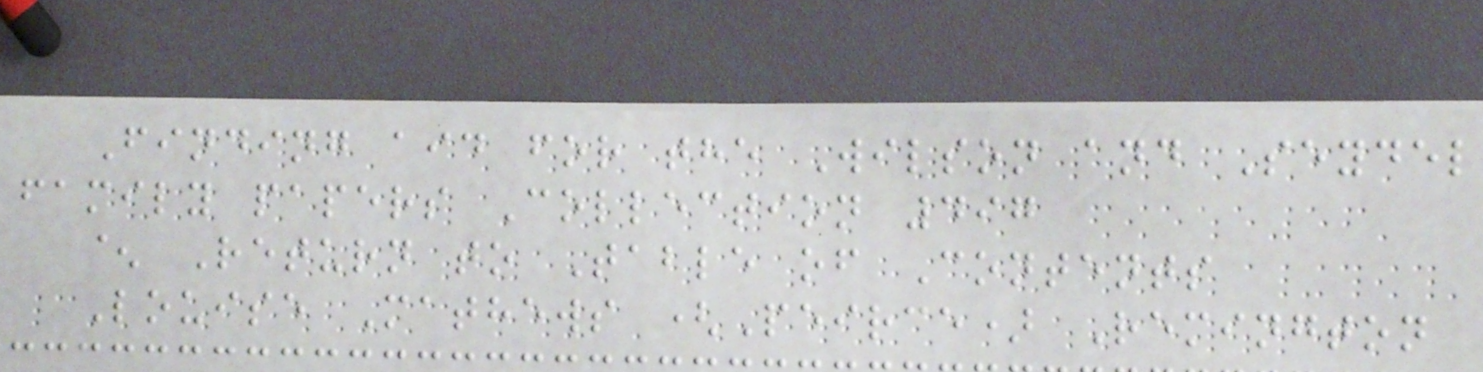Finding aid for the Wilson and Seydel
family papers Collection 497
^ Return to Table of Contents
Louise Mathews (Peirce) Remington
